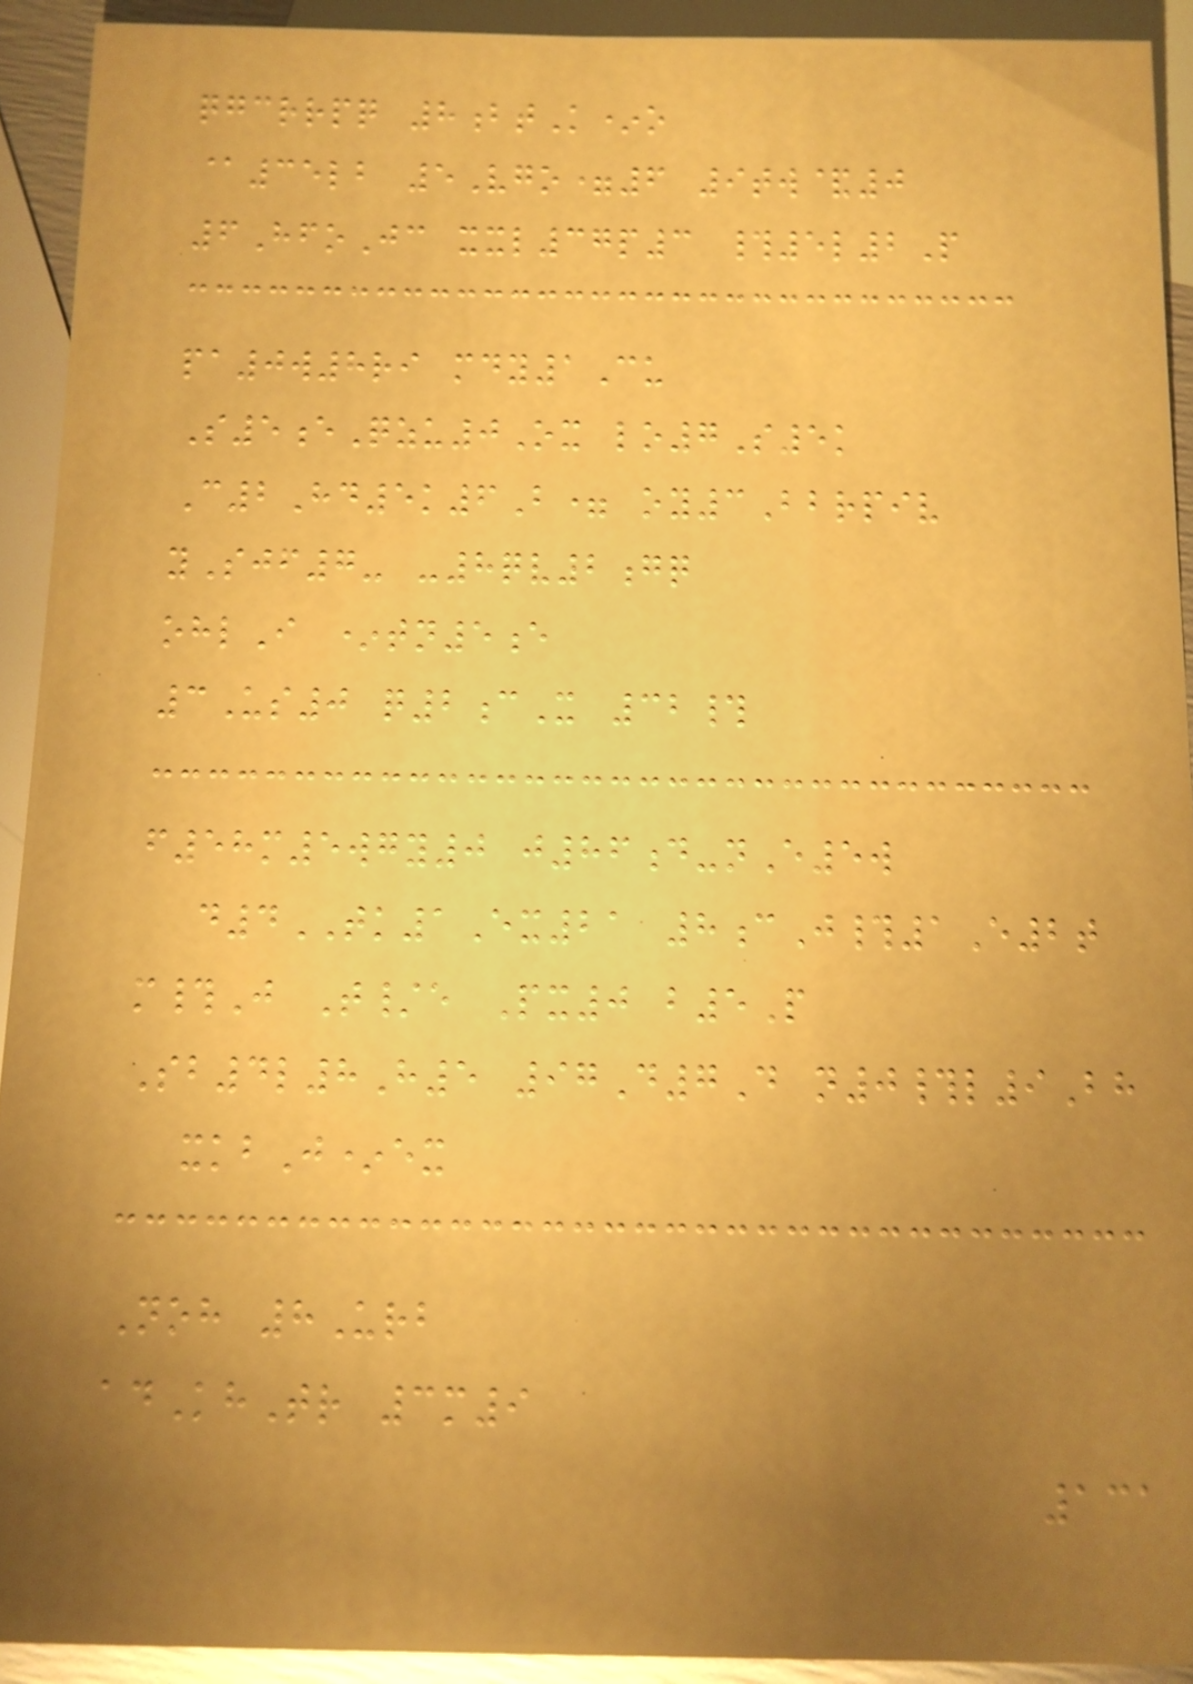qgcrrpq 8btK*o
@35lb 5Vgo=6 9tw&0
6HfoJc xxl37p3 #5l2P
pa0w8ri mdy1Cu
S5eQzu0Ox lo7S5k
C2Hd5k6B= oy3Bbrpiv
ySjf7- -8qv2gq
ohlI *tn5e
3Us0 q2cX 32#
f58m5wgy0 j86d-nE5w
d4TK1Ex21 8cJ#1E2t
m#J T/e Px0 b5P
Sb4l8H5 97D7D n0#l9Bh
xkbJ*ex
Noh 8Urb
adKhTr 3m9
131
